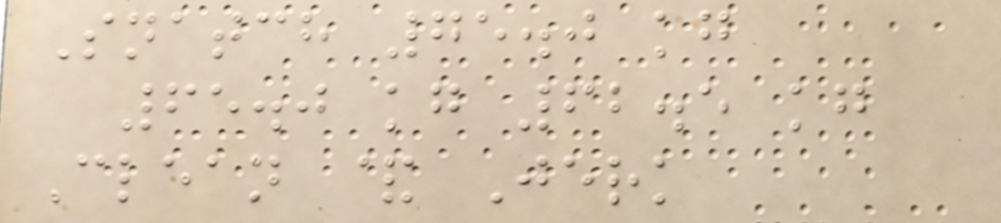Snatch 75.0 kg
65.0 kg 62.5 kg
Clean & Jerk
